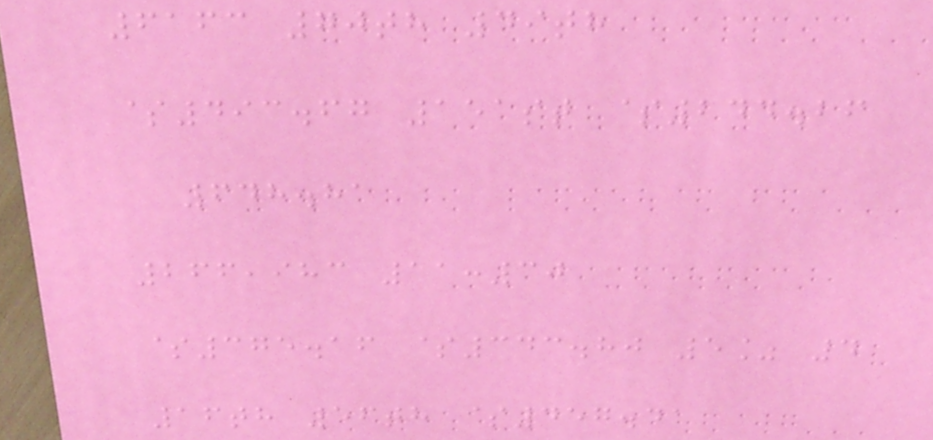6163 70th 49th
$493.67 151st $244.26
648.81
266,983 11:30
$375.16 $343.80 5% 4
16th 56th $457.41
